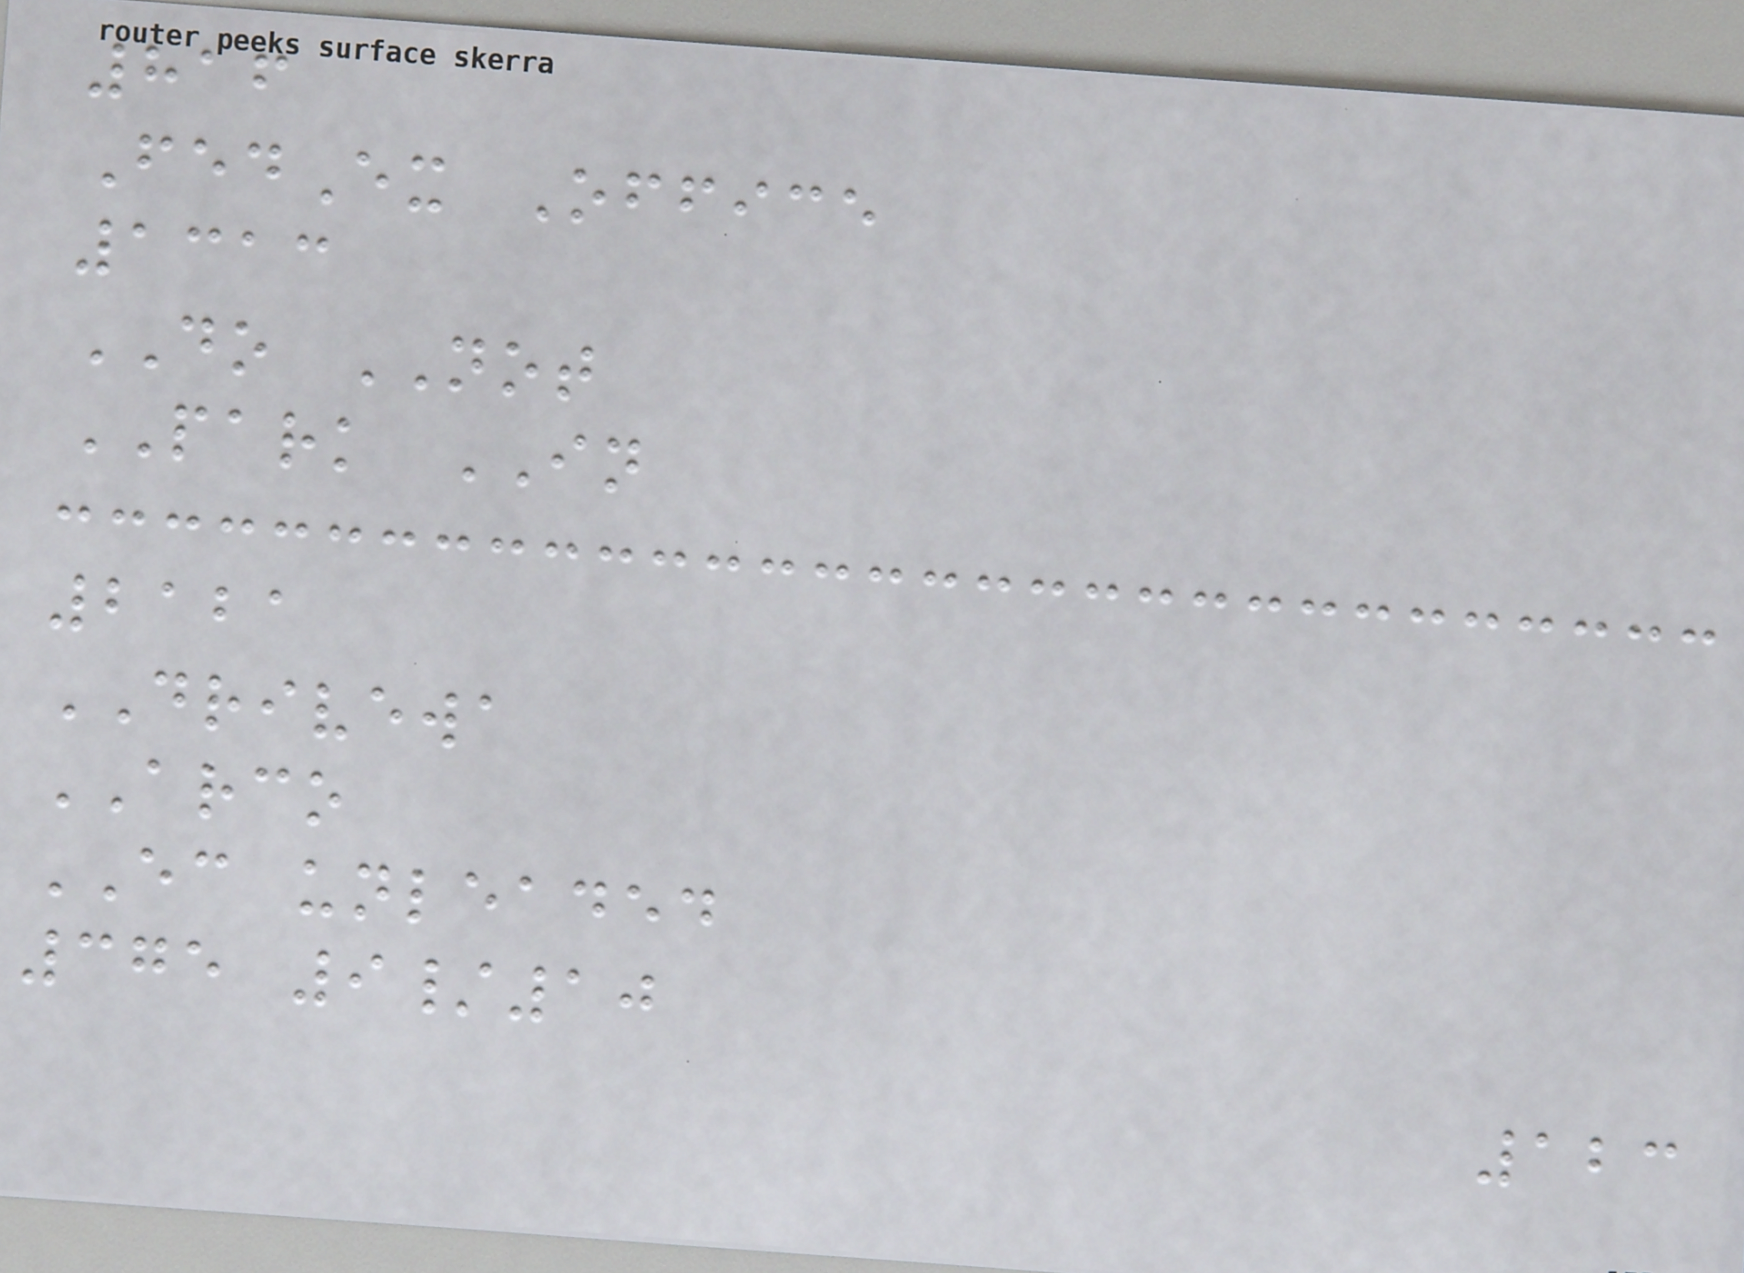816
FedEx Office
1313
DO NOT
PARK IN
2121
DRIVEWA
ARCO
EC unleaded
375 9/10
123
